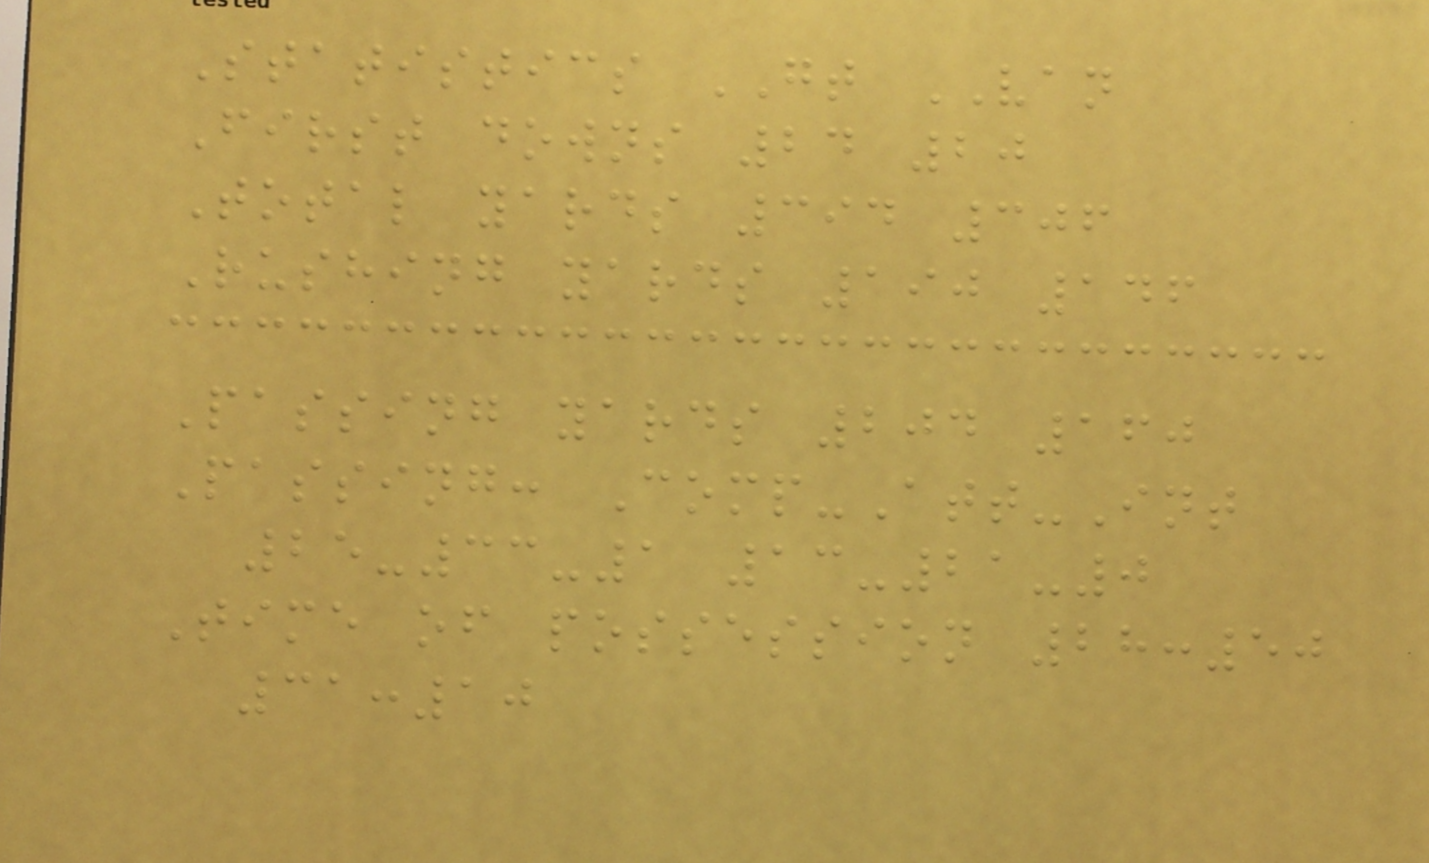Statistics GT VAN
First downs 24 20
Total yards 394 306
Rushing yards 190 146
Passing yards 204 160
Passing: Comp-Att-Int
25-33-1 13-21-0
Time of possession 28:50
31:10
